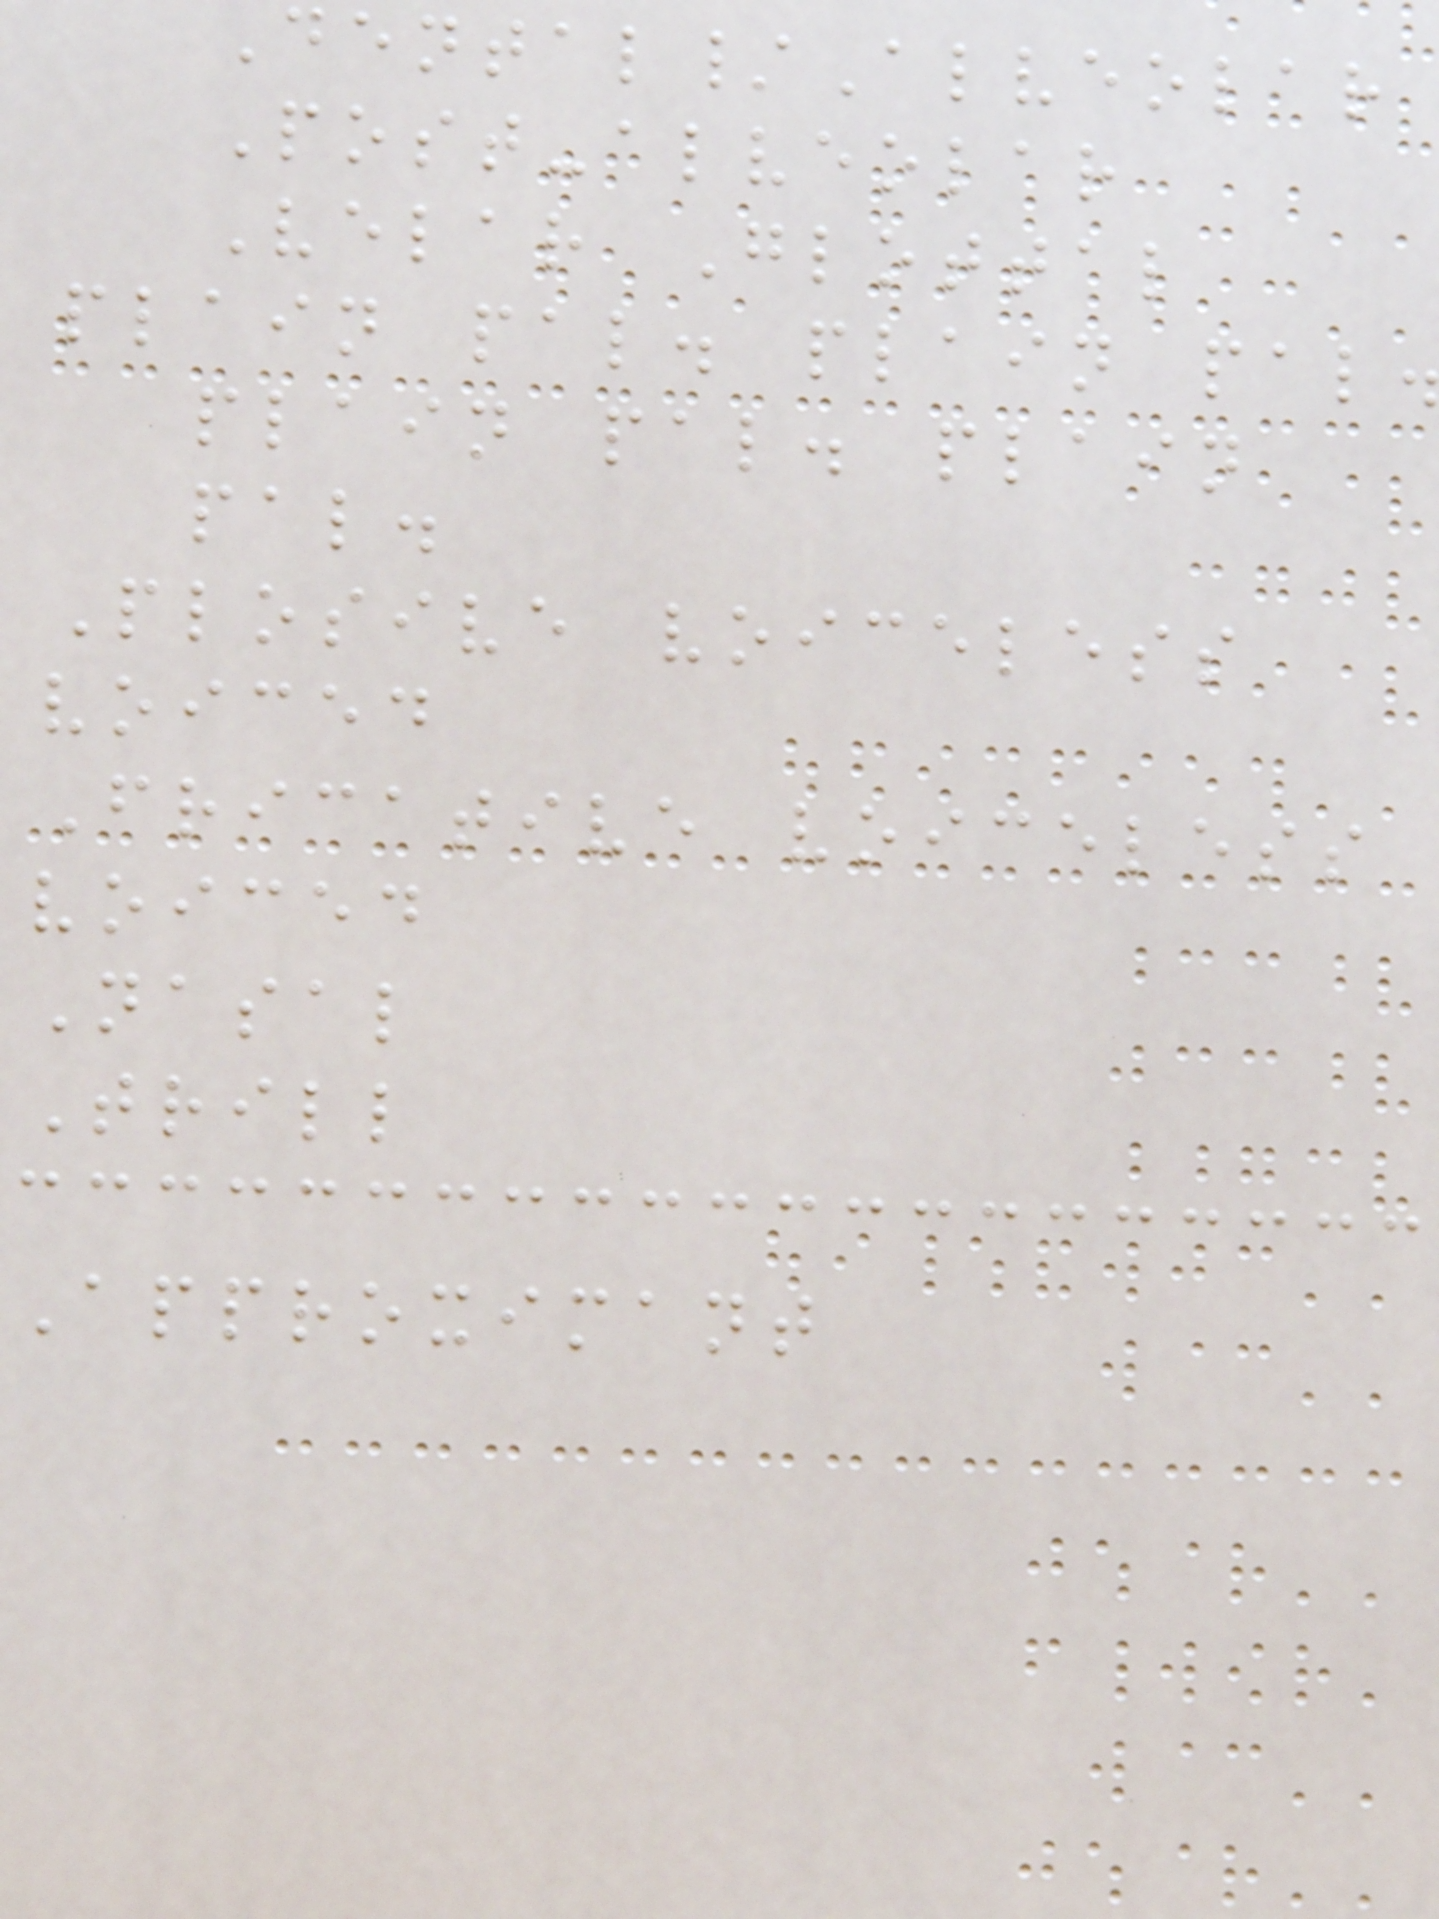Dental/Alveolar
Post-alveolar
Velar Glottal
plain pal. plain pal
plain pal. plain
pal.
Plosive voiceless
voiced
Fricative voiceless
voiced
Nasal
Trill
Approximant
